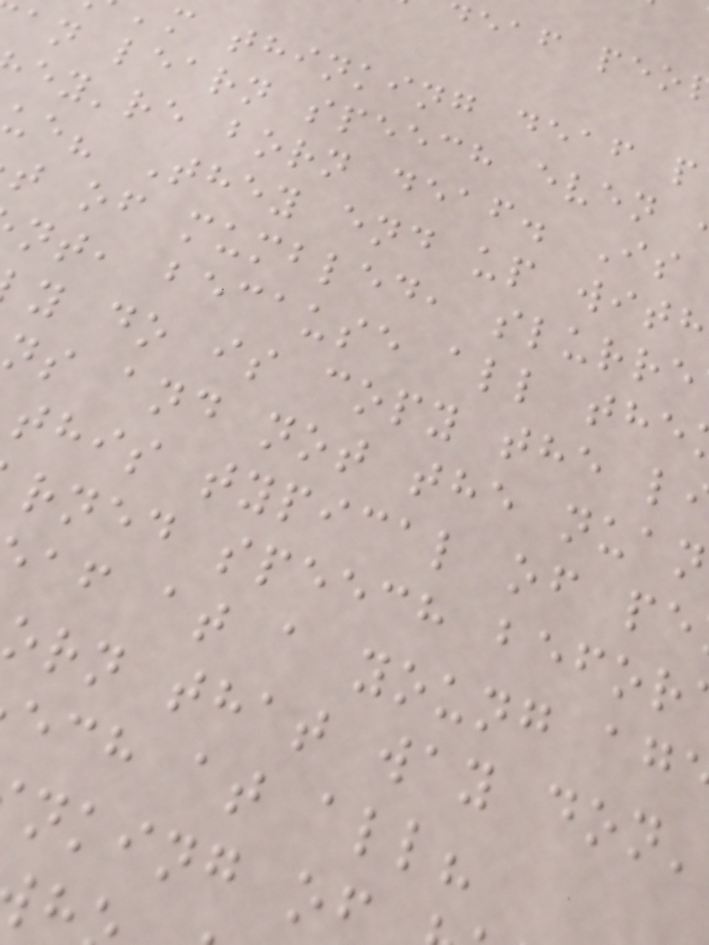deaf peo
m thinking deaf p
an learn speech even
ey're born deaf. Is
ue? They end up with
t of mumbled, slurre
nt, because all the
y do is copy the l
ns and not the nuan
this typical of pe
rned speech befor
af at a young ag
orn that way don'
ech at all?
nking of
